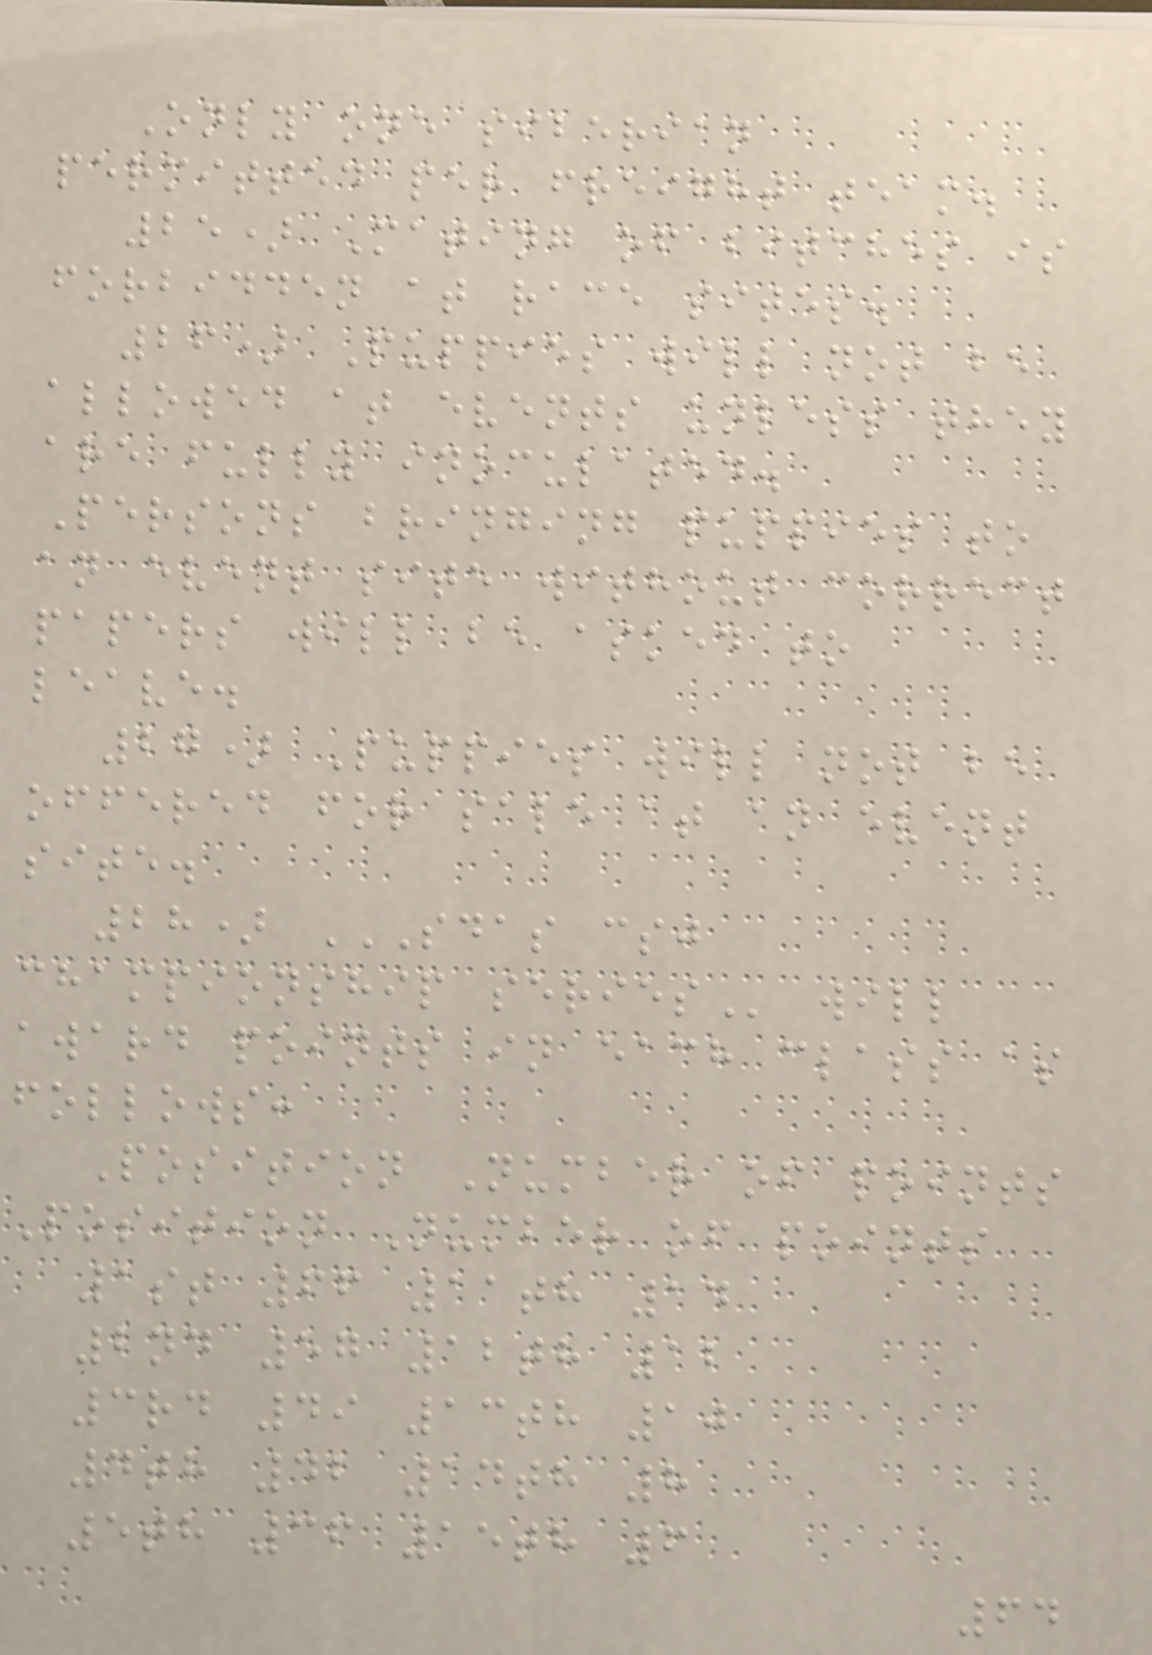Only one siberian
permitted per freight team.
25) Mating of bitches is
forbidden at race sites.
26) Puppies will not be
allowed at events unless they
are fully inoculated.
Persons bringing puppies to
an event site without correct
papers will be asked to
leave.
27) Puppies will not be
offered for sale at an event
site.
28) SDAS CSJ
CHAMPIONSHIP SERIES will
award points in each class as
follows:
Position Number of points
Position Number of points
1st 66 11th 14
2nd 57 12th 12
3rd 49 13th 10
4th 42 14th 8
5th 36 15th 6
64
